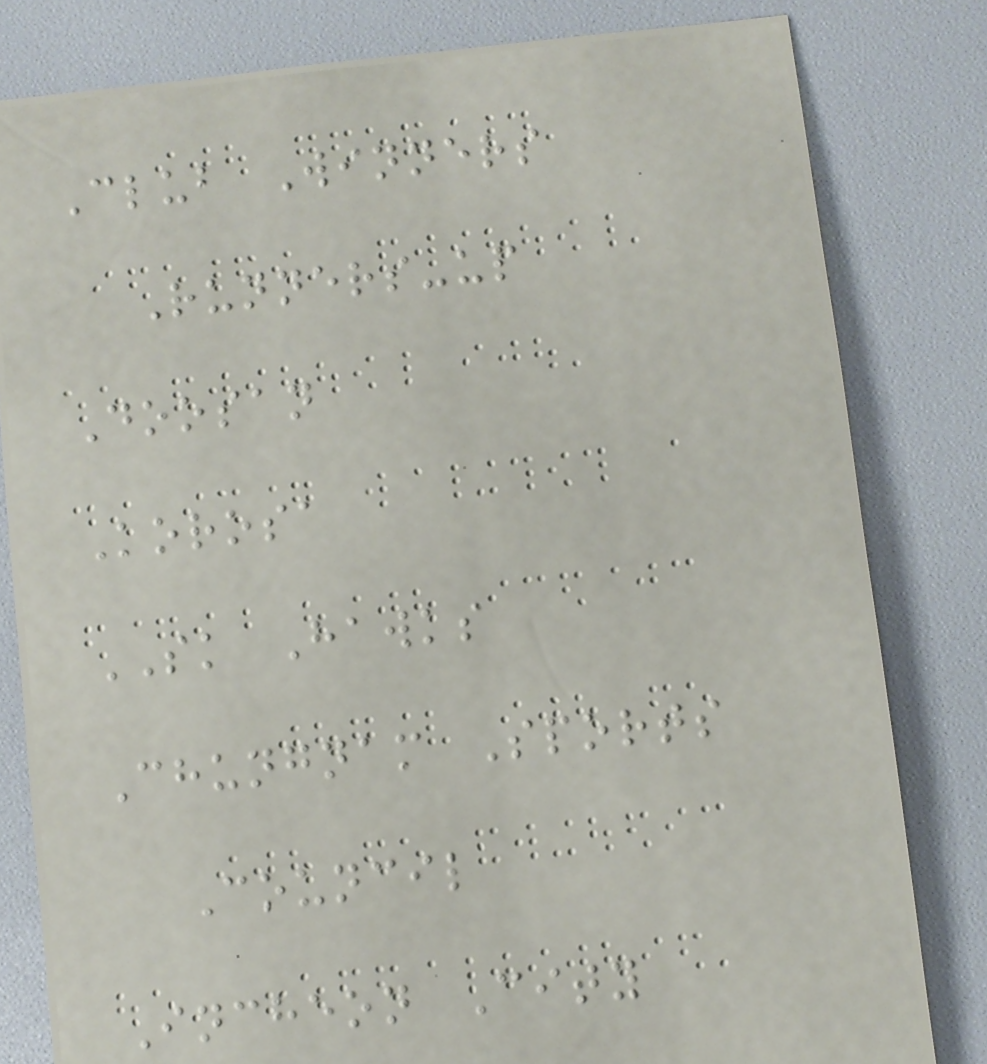Club Winners
Runners-up
Doosan
Korosa
SK Hawks
Chungnam Sports
Council
Incheon City
